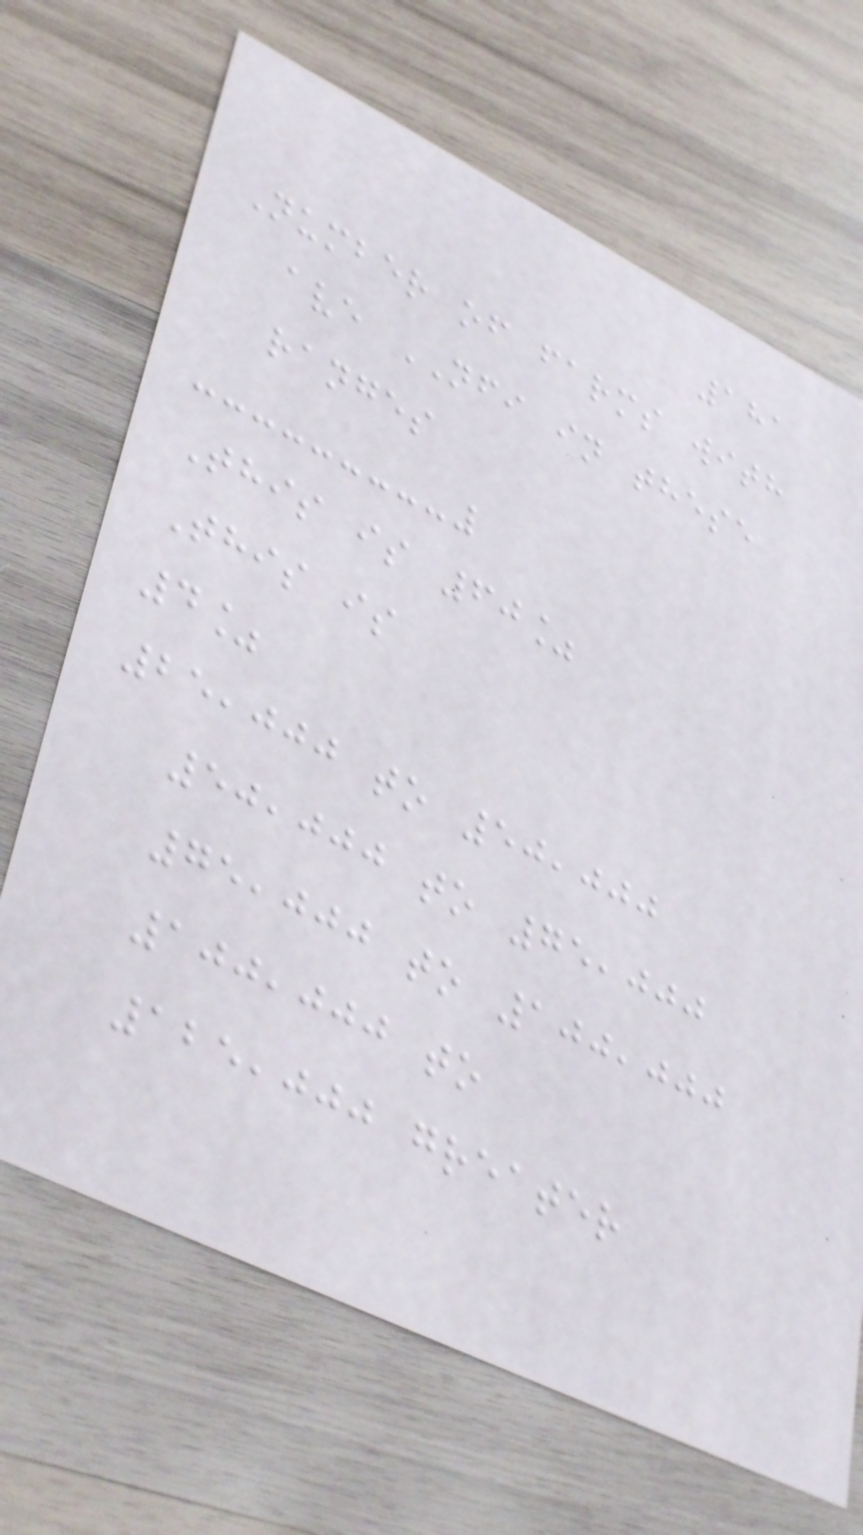181
Number of farms with
ave NFI in these
ranges
This is 60%
This is
4%
25,000 to 50,000
50,000 to 75,000
75,000 to 100,000
100,000 to
125,000 greater
